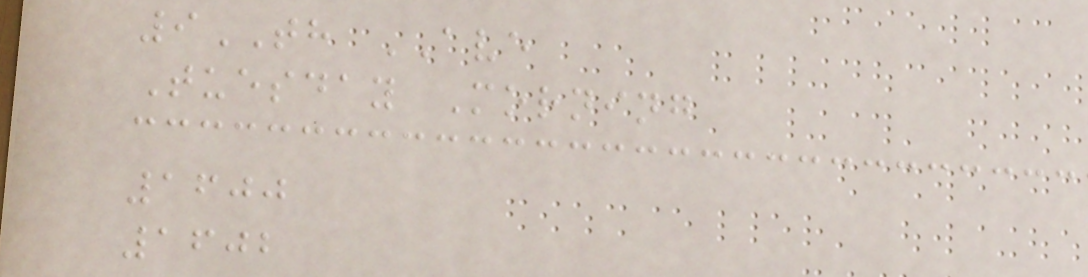9TH AVE
Tuesday Morning
1600
1602
